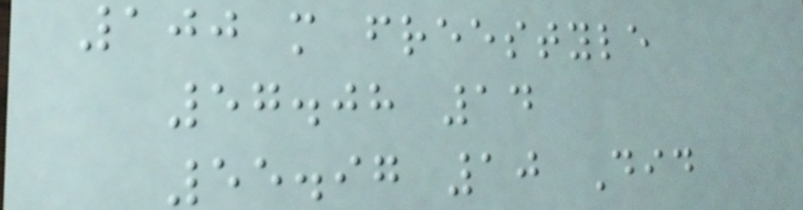100 m freestyle
57.08 14
55.97 10 Did
